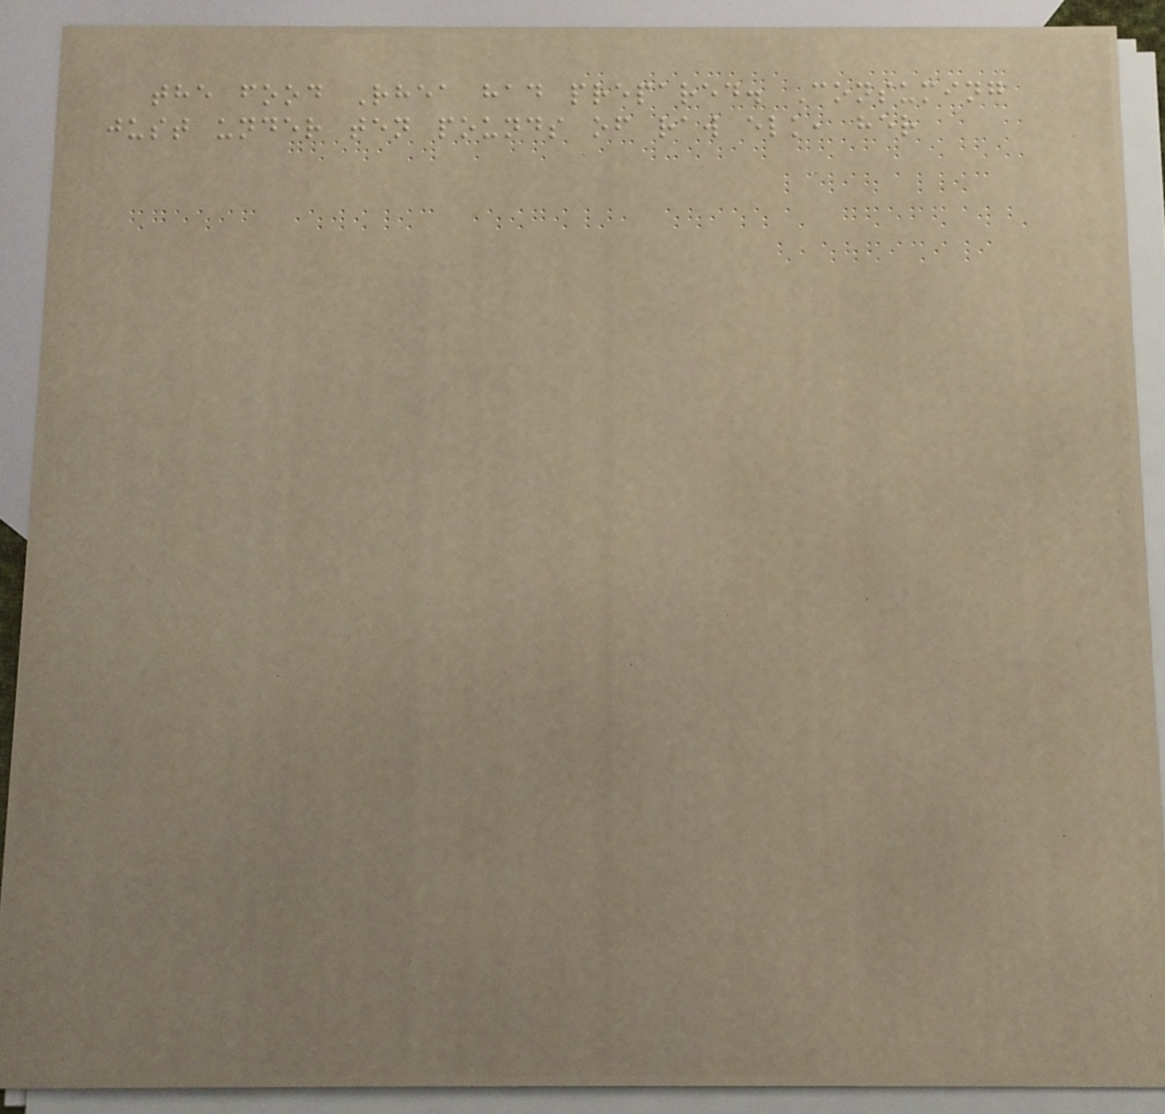the food Rhea had prepared. Consuming
just under ten pounds of raw elk, her
